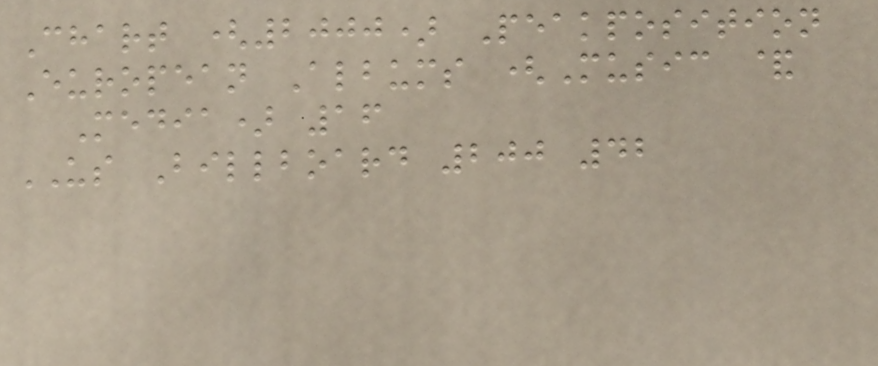Chart (2000) Peakposition
European Albums (Music &
Media) 16
US Billboard 200 42
